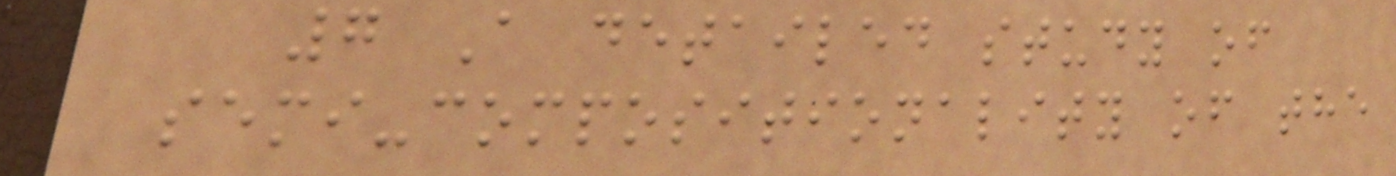7 A detailed study of
semi-compositionality of the
